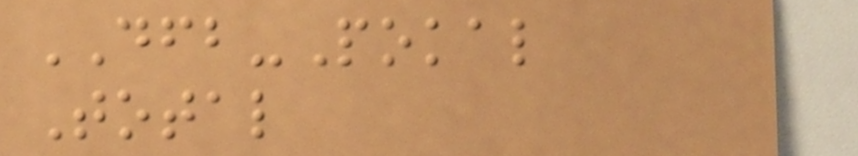DFB-Pokal
Total
